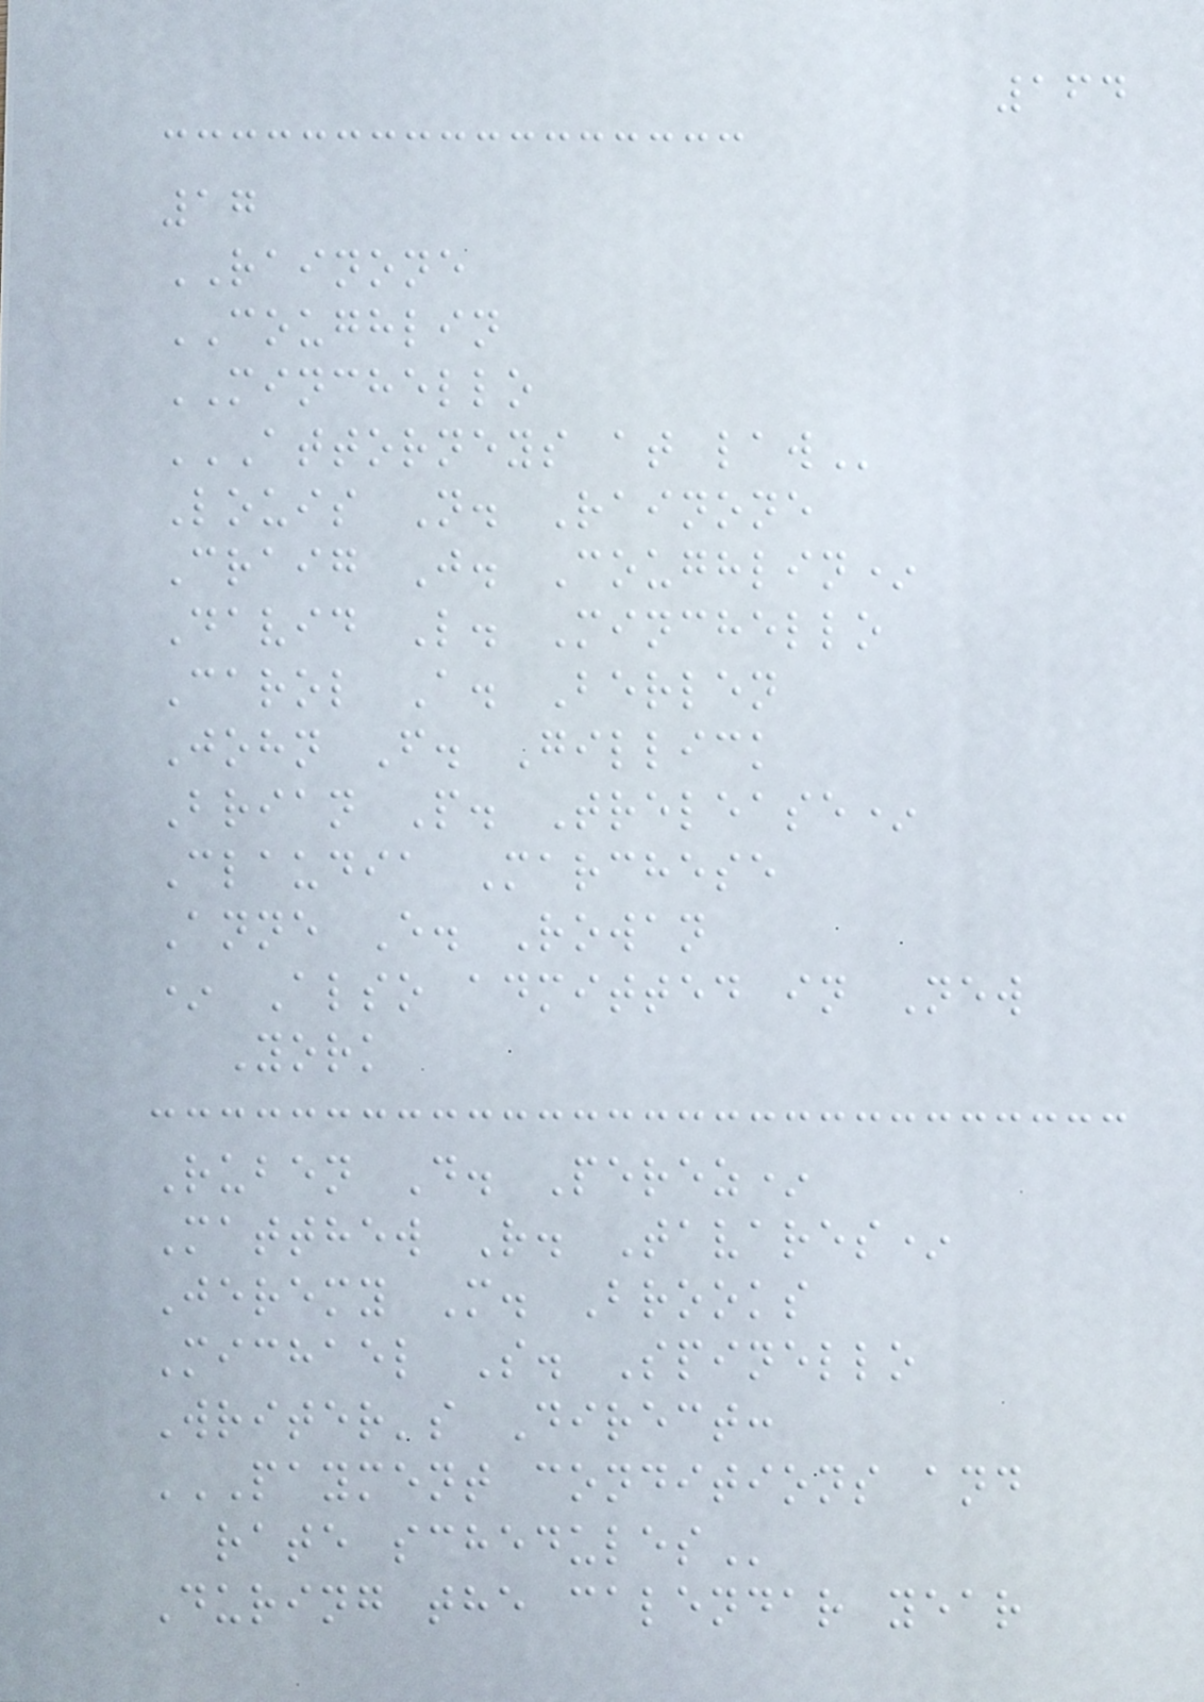164
17
RAINONE
COUGHLIN
MINCHELLO
ATTORNEYS AT LAW
Louis N. Rainone
Craig J. Coughlin*
David L. Minchello
Carol A. Berlen
John F. Gillick
Brian P. Trelease*
Claudia Marchese
Anne E. Rowan
* Also admitted in New
York
Ruben D. Perez*
Matthew R. Tavares*
Jeremy M. Brooks
Michael S. Spinello
Writer's Direct:
PAYMENT CONDITIONS AND
RATE SCHEDULES
During the calendar year
